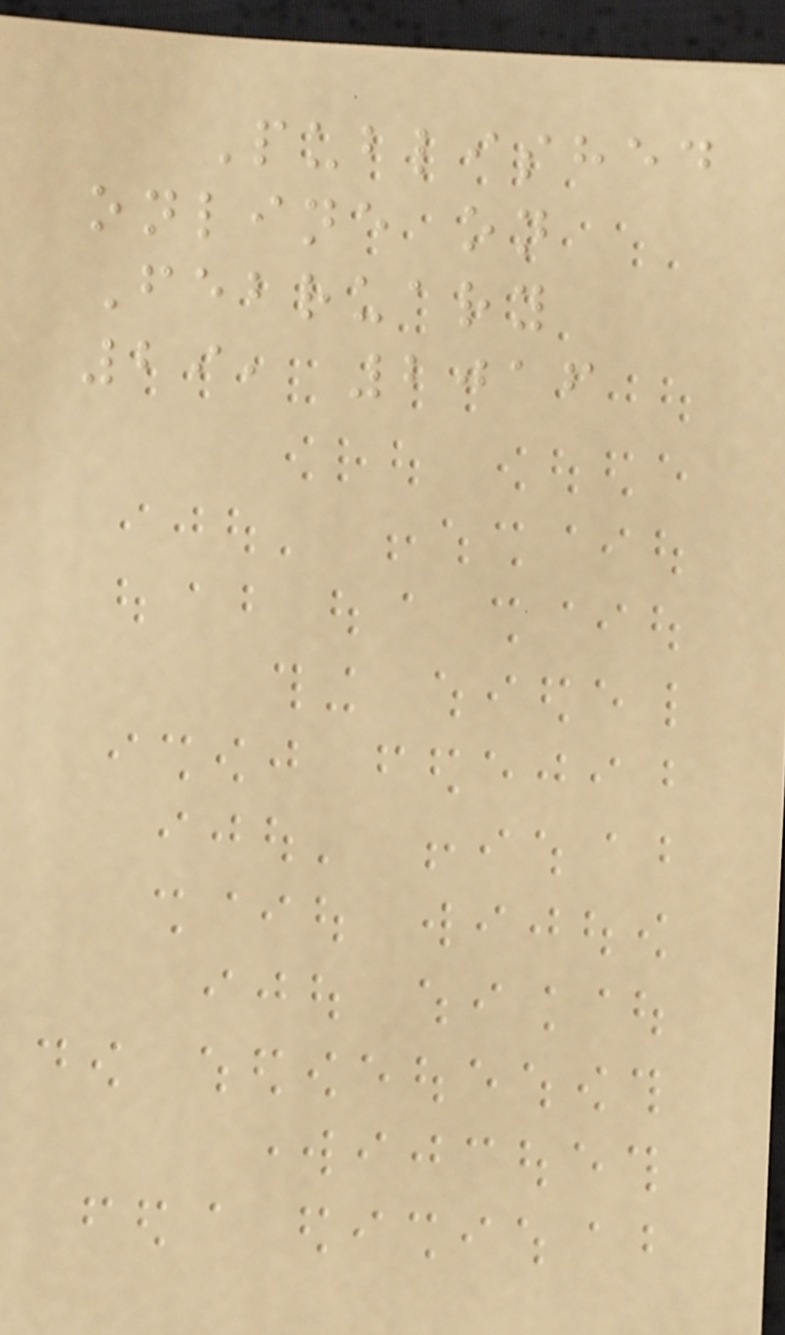Published
online on
February
29, 2016
